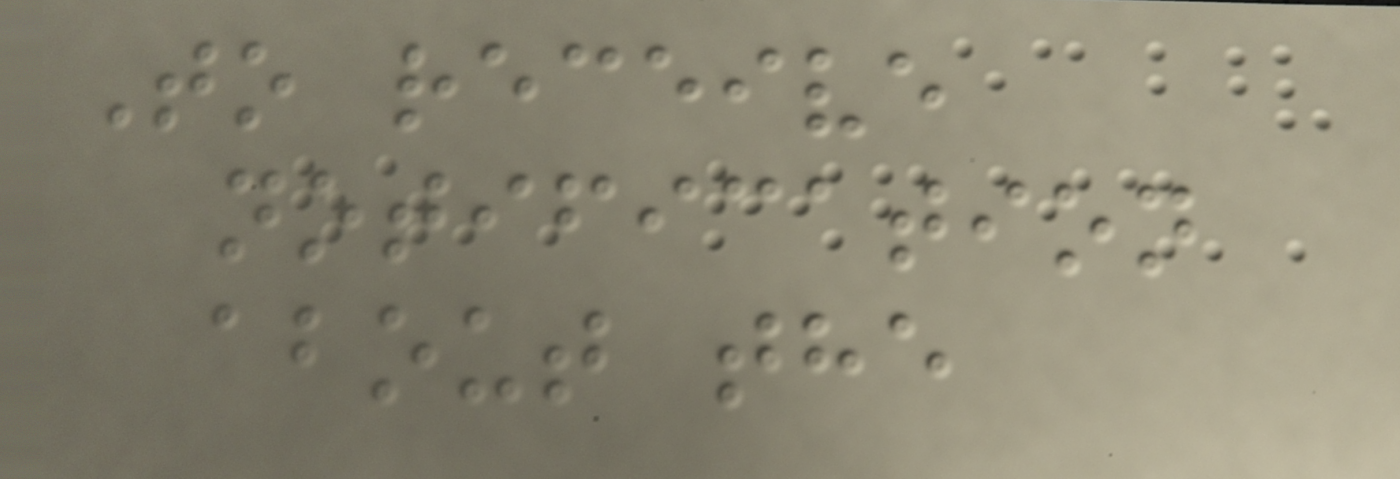To receive
notification
about the
